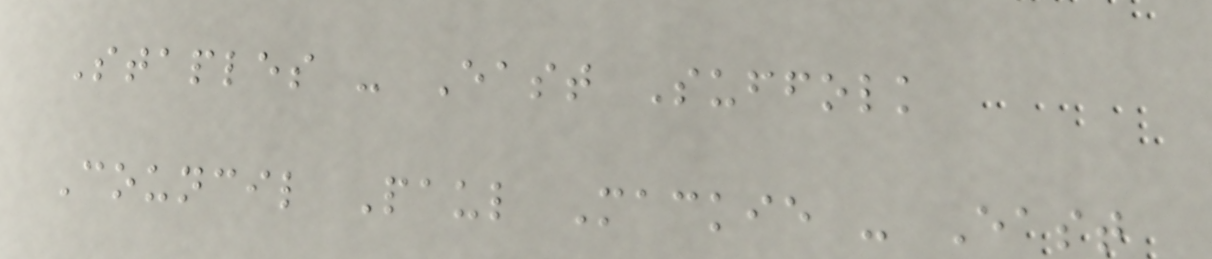Staples - East Suffolk
Council Paul Mackie - East
